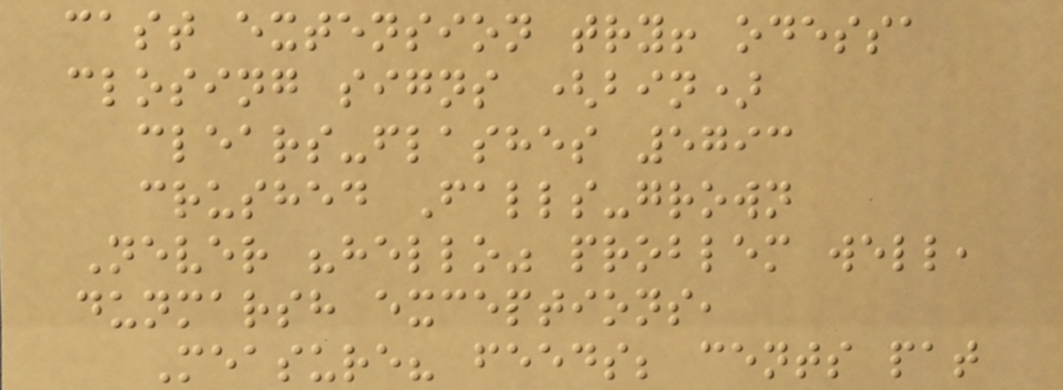cast extension try! odessa
closing signs (bin)
clears-flashes 5793
crushed Falls-grown
Never "hello" problem well,
dunmarsh exceptions,
Measure? feeds; cents pat
